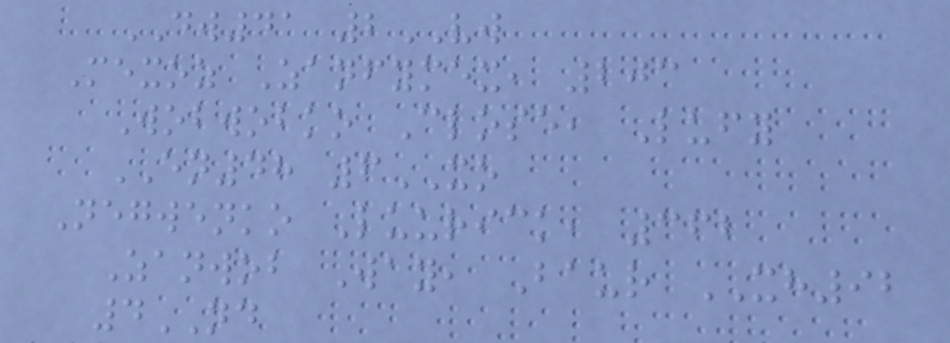DW41 2VW
Mexoz Zanfymex, 203
Wobwobko Close, Lufy
EN48 6XO
Negwenko Luurick, 362
Zanwob Way, Baur XH92
4ND
